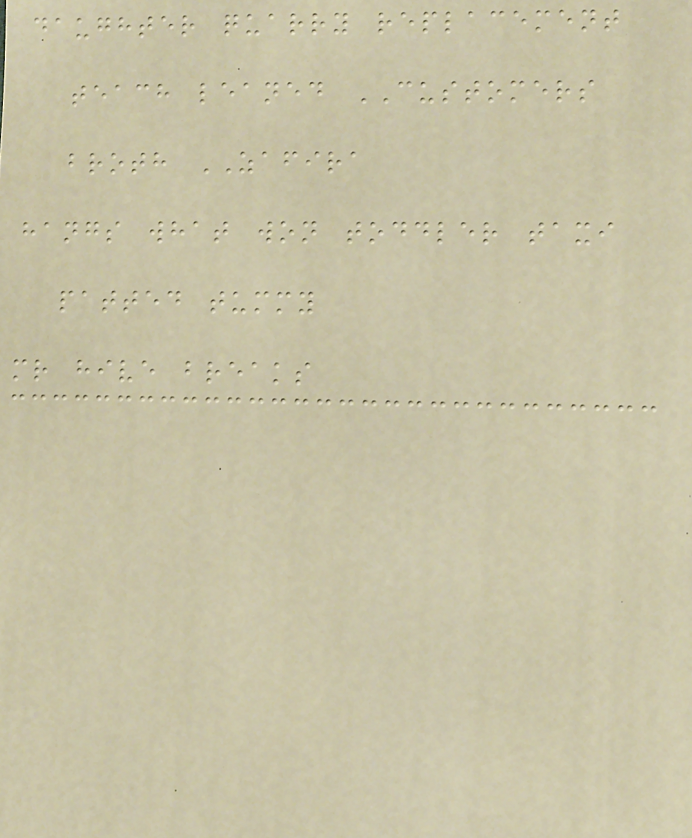daughter quarry replacement
teach leaned CUSTOMERS
broth ZAFIRA
hangs what won toddler taxi
patted tummy
mr hive breaks
